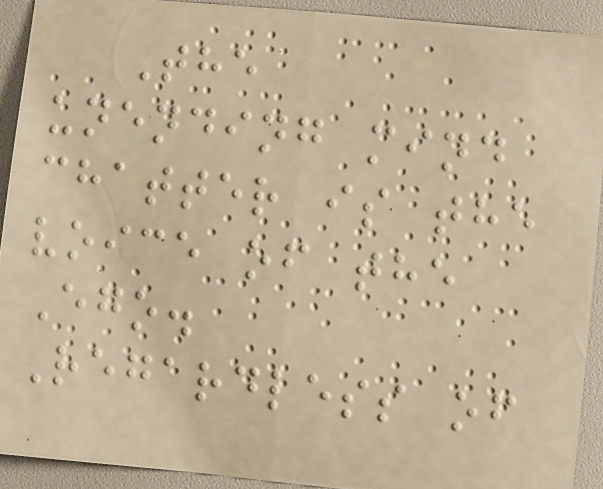The
unending mind
chatter is the
voice of the
Ego.
Regardless of
